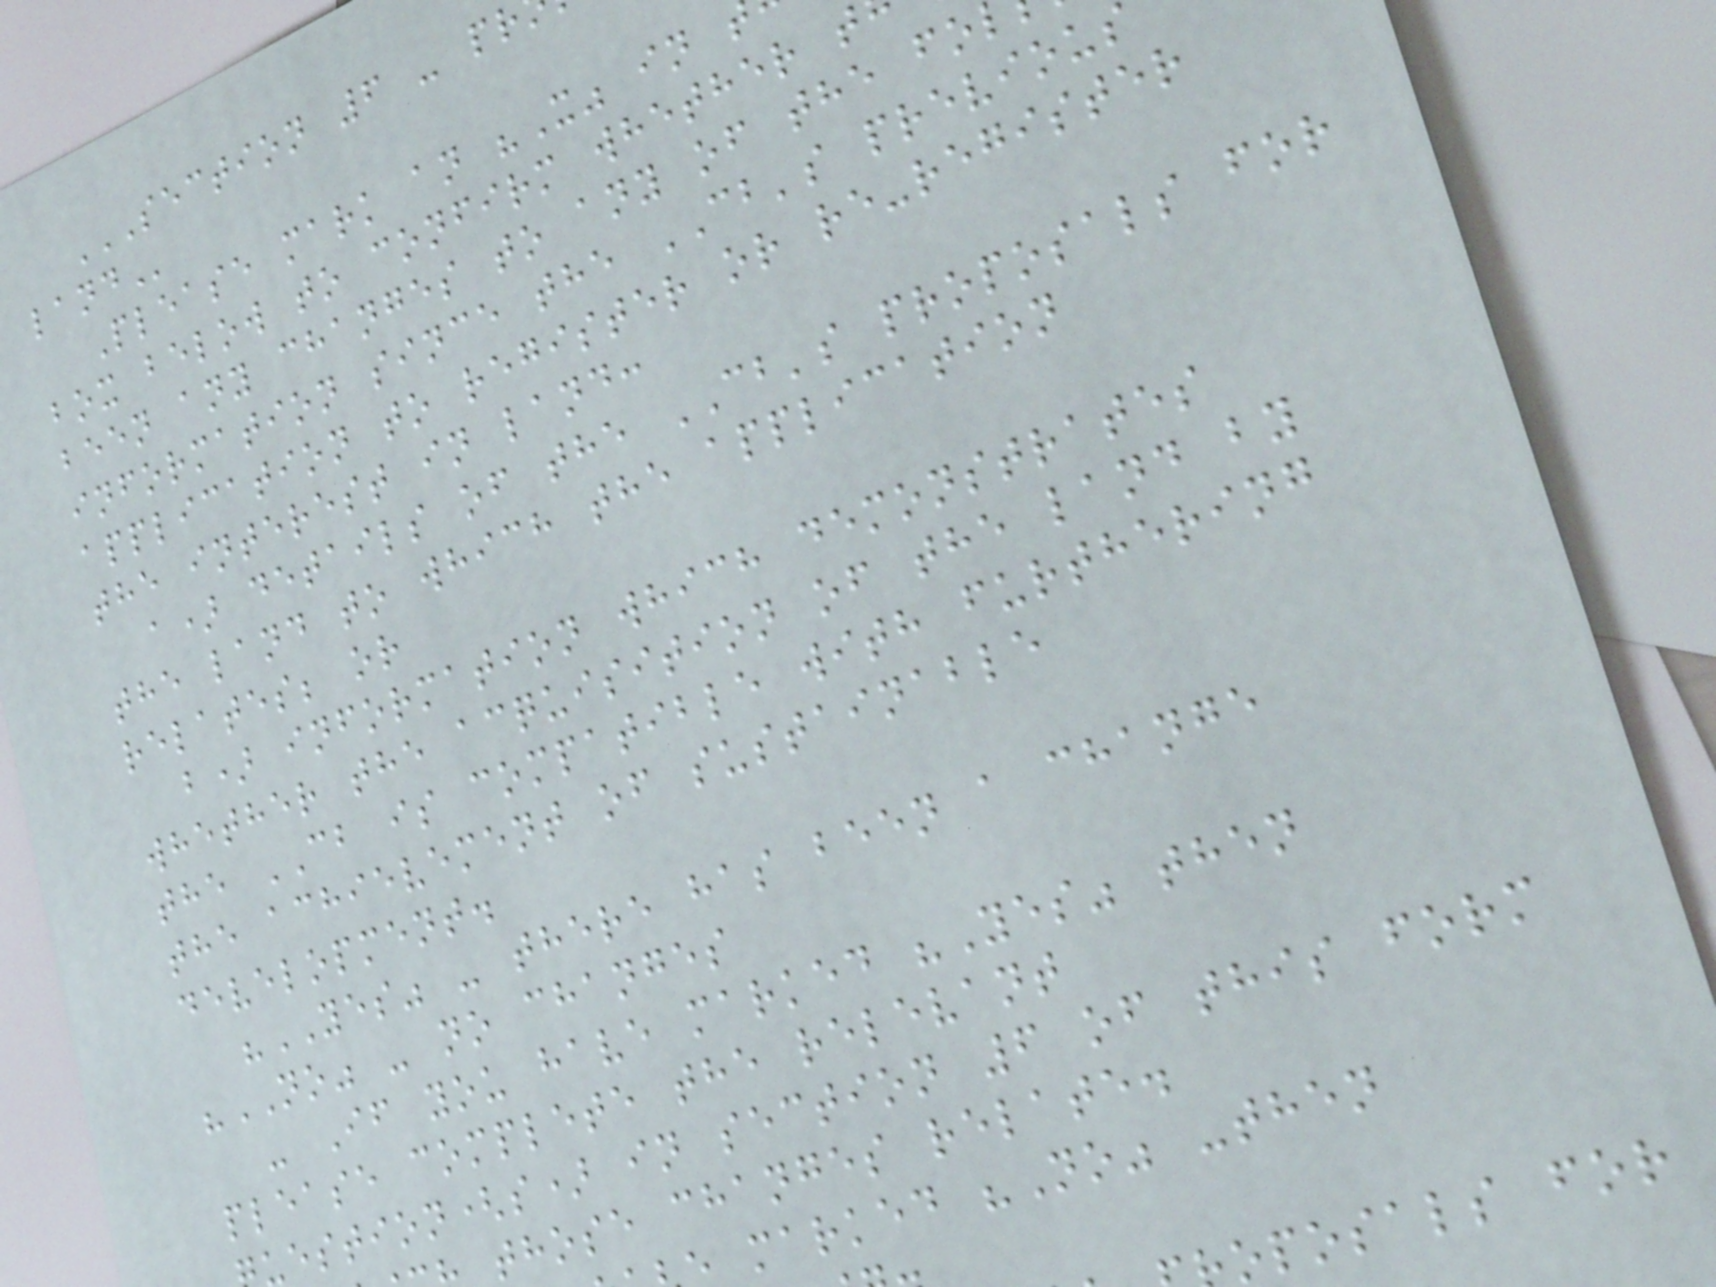Please mark an "X" in
box below to confirm whether t
been any changes to any of the fo
information since the CB's previous
application to register or re-register
the interest in land:
a) details of the CB's proposals for
the land to which the application
relates; or
b) information which demonstrates
whether the acquisition of the land by
the CB is compatible with furthering
the achievement of sustainable
development.
"YES" - there has been a change
"NO" - no changes
- If you have marked "Yes" then
please complete the relevant
uestion(s) in section 6 of this form
those changes relate.
marked "No" -then
oposals for
